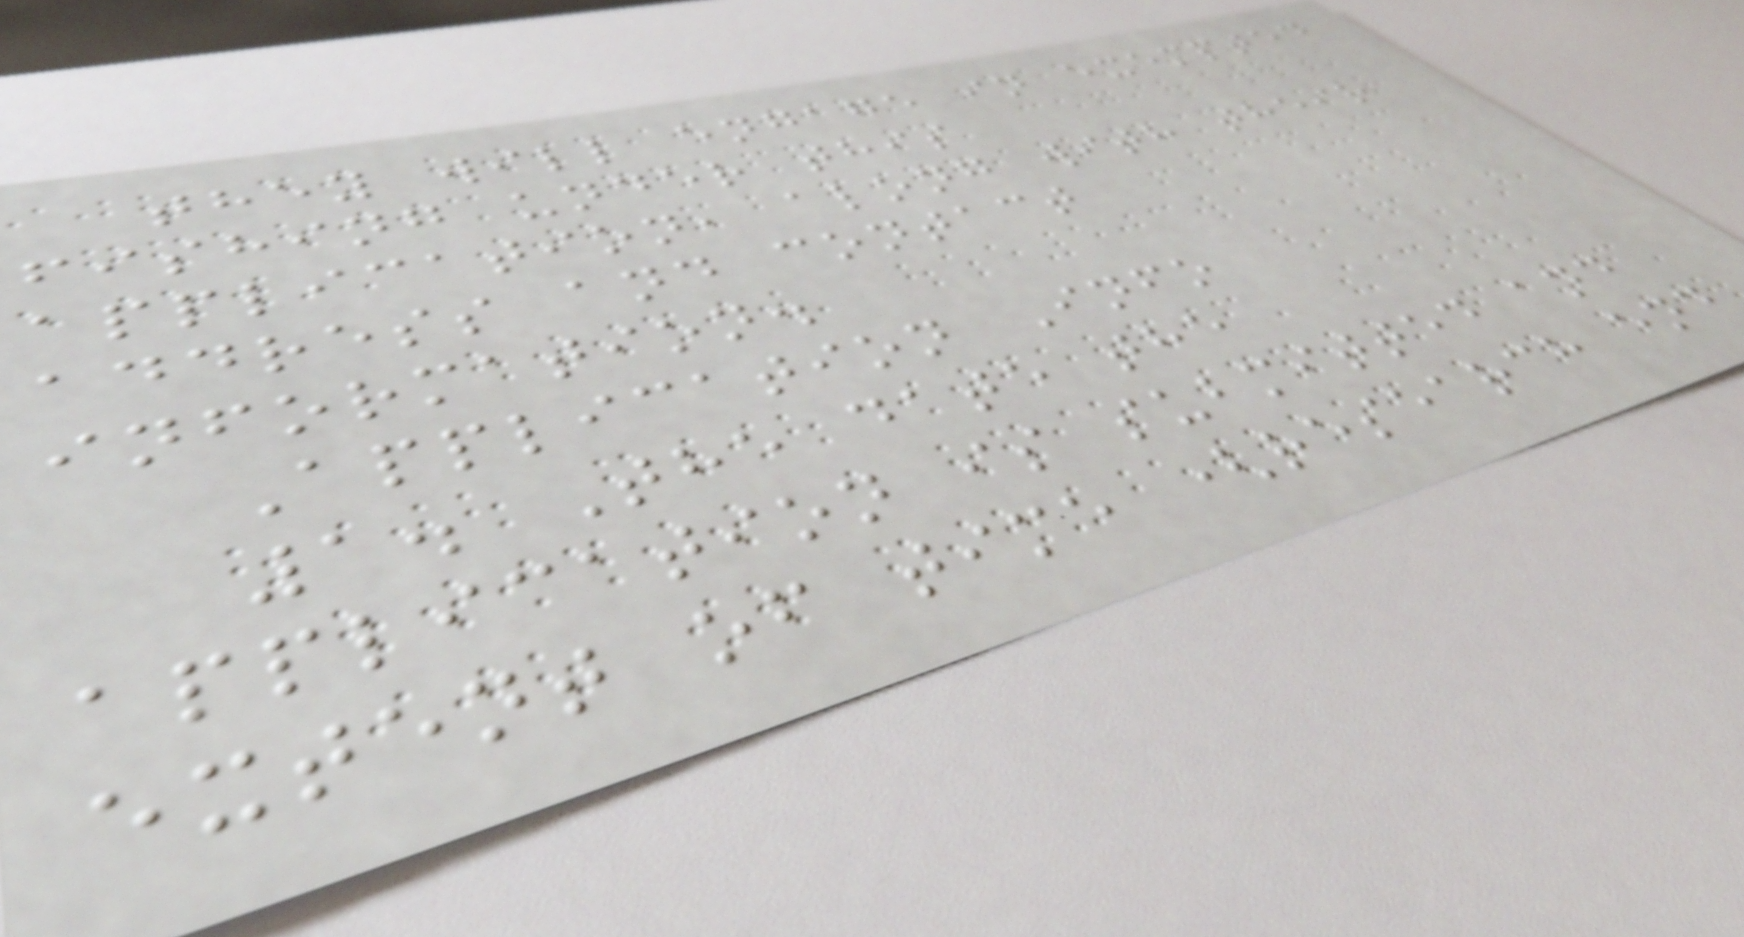they will engage in exempted
fishing under this
application, along with their
address and contact
information.
Application Info
1. The date the
application is submitted and
extent of time (research end
